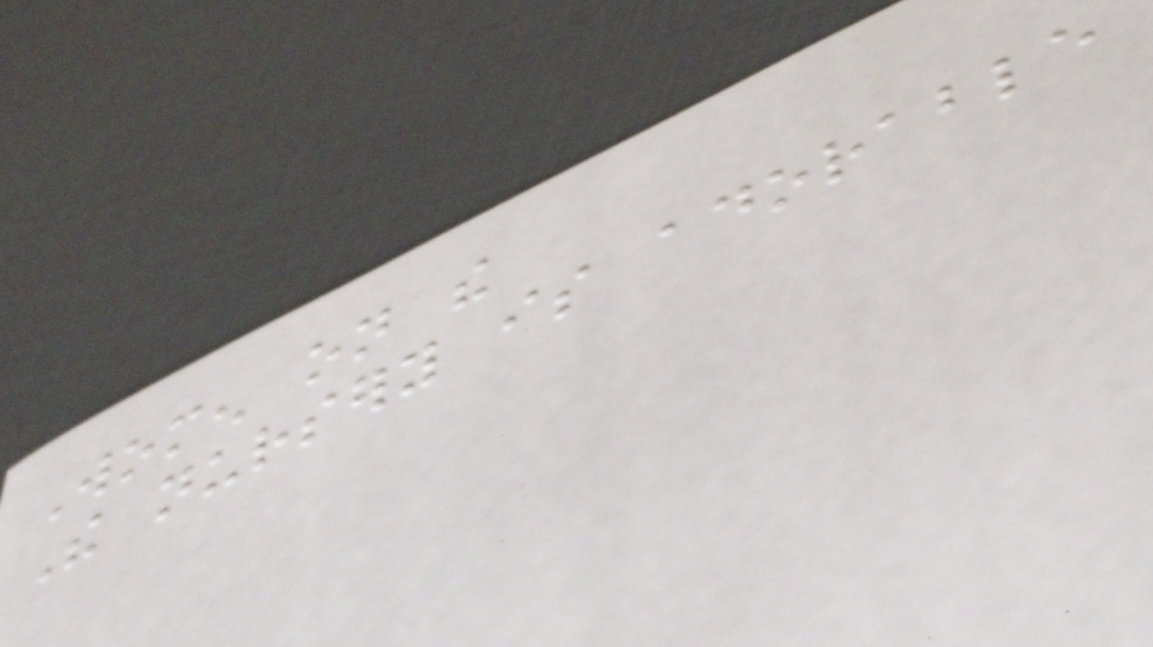Women on the
The nursery is adorable
